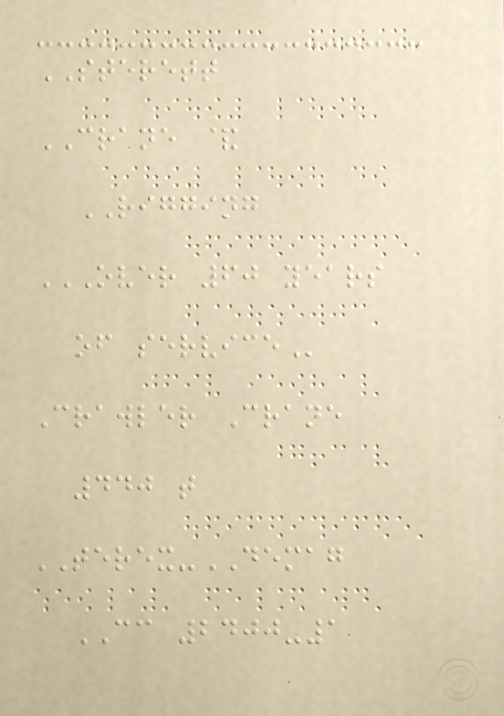STERETT
CRANE &
RIGGING
OVER 60 YEARS
OF SERVICE
Crawler Crane
440 t
TEREX-DEMAG
CC 2400-1
